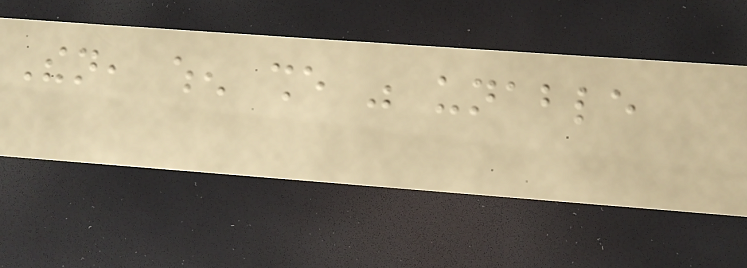Then, when she was unable
